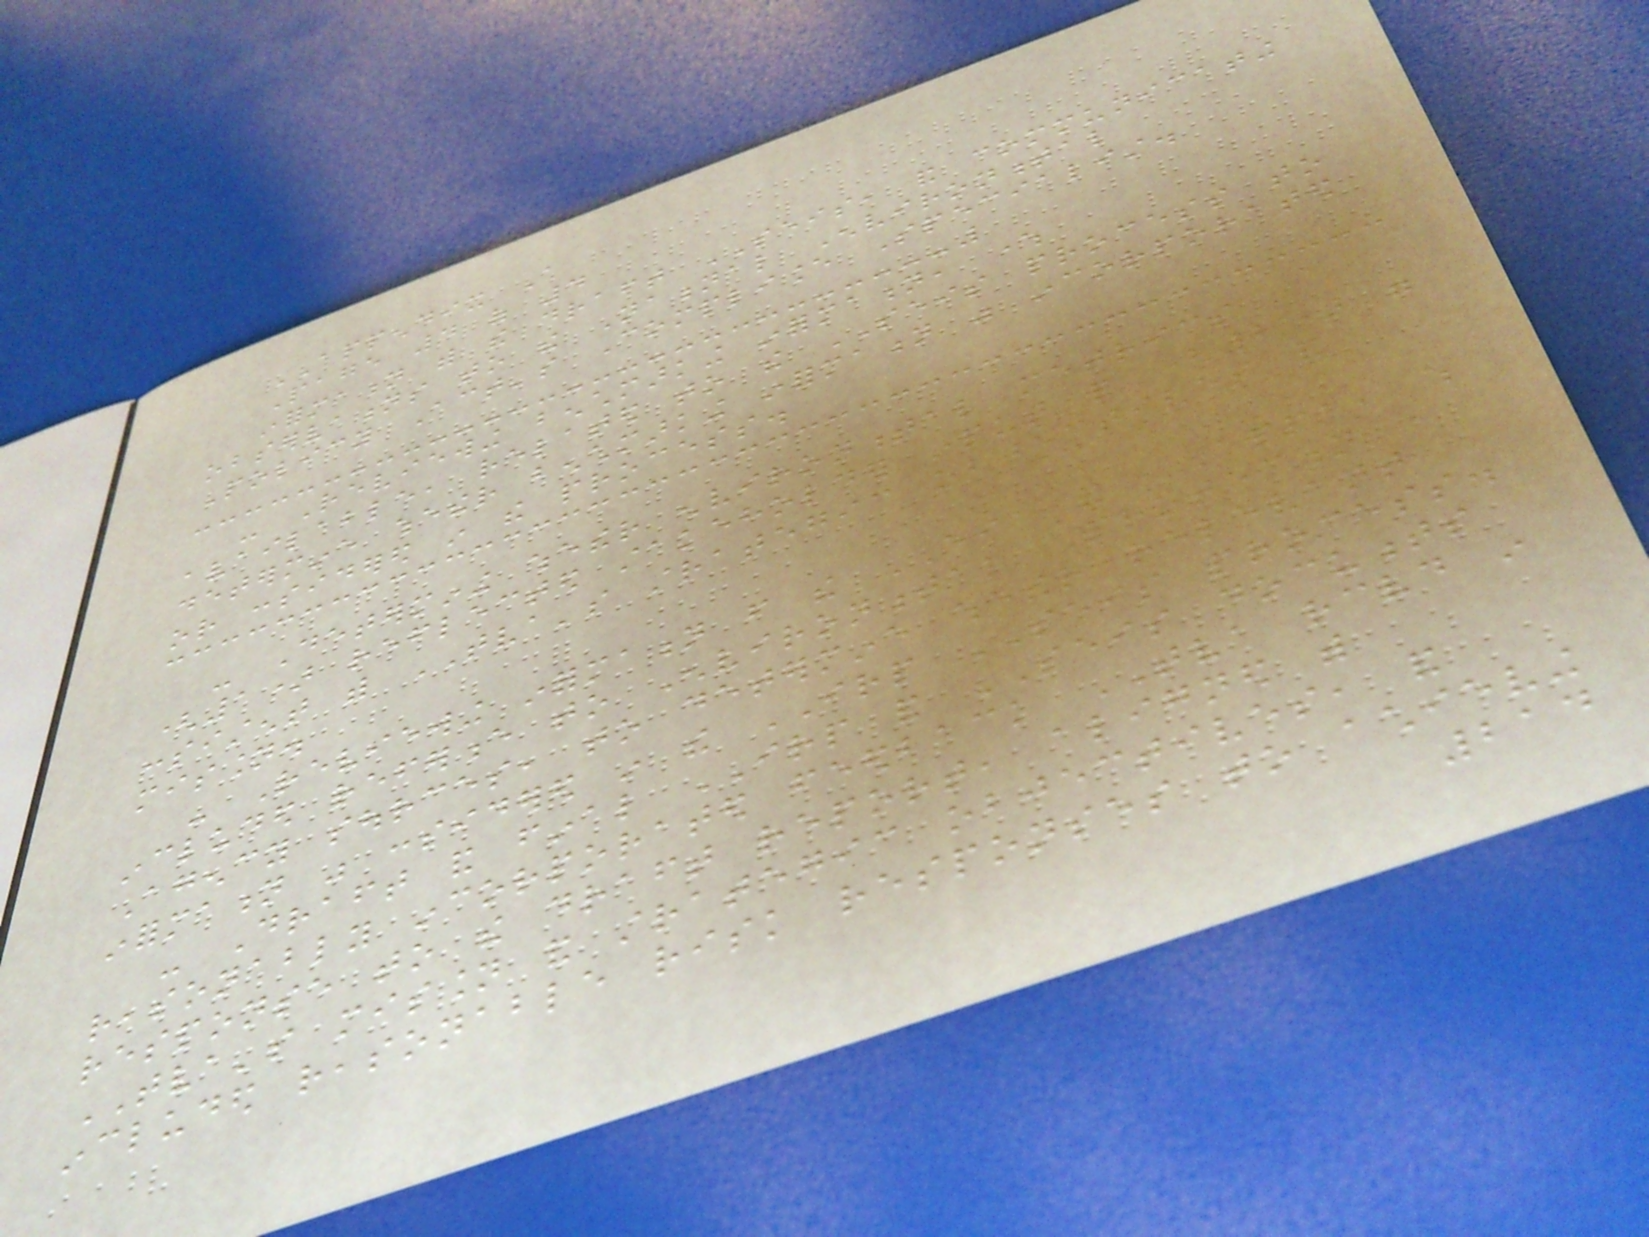APPENDIX A
Page 4 of 4
information with the draft SEIS, and communicating
observations to the National Environmental
Policy Act's Compliance Specialist.
- Reviewing benchmarking information, where
available, related to the SEIS process to
determine whether benchmarking information was incorporated
or considered in the process.
- Determining whether environmental metrics
(1) reflected stakeholder input and (2) were
consistent with TVA's strategic objectives and
mission.
- Reviewing information from the EIA and APPA, which
included reference to Environmental Protection
Agency sources, to determine whether relevant
information was considered in the IRP SEIS process.
- Draft and final IRP and SEIS documents
reasonably incorporated feedback TVA received in
response to the draft report, aligned with
TVA's mission and strategic objectives, and
included reasonable risk responses to achieving
214
